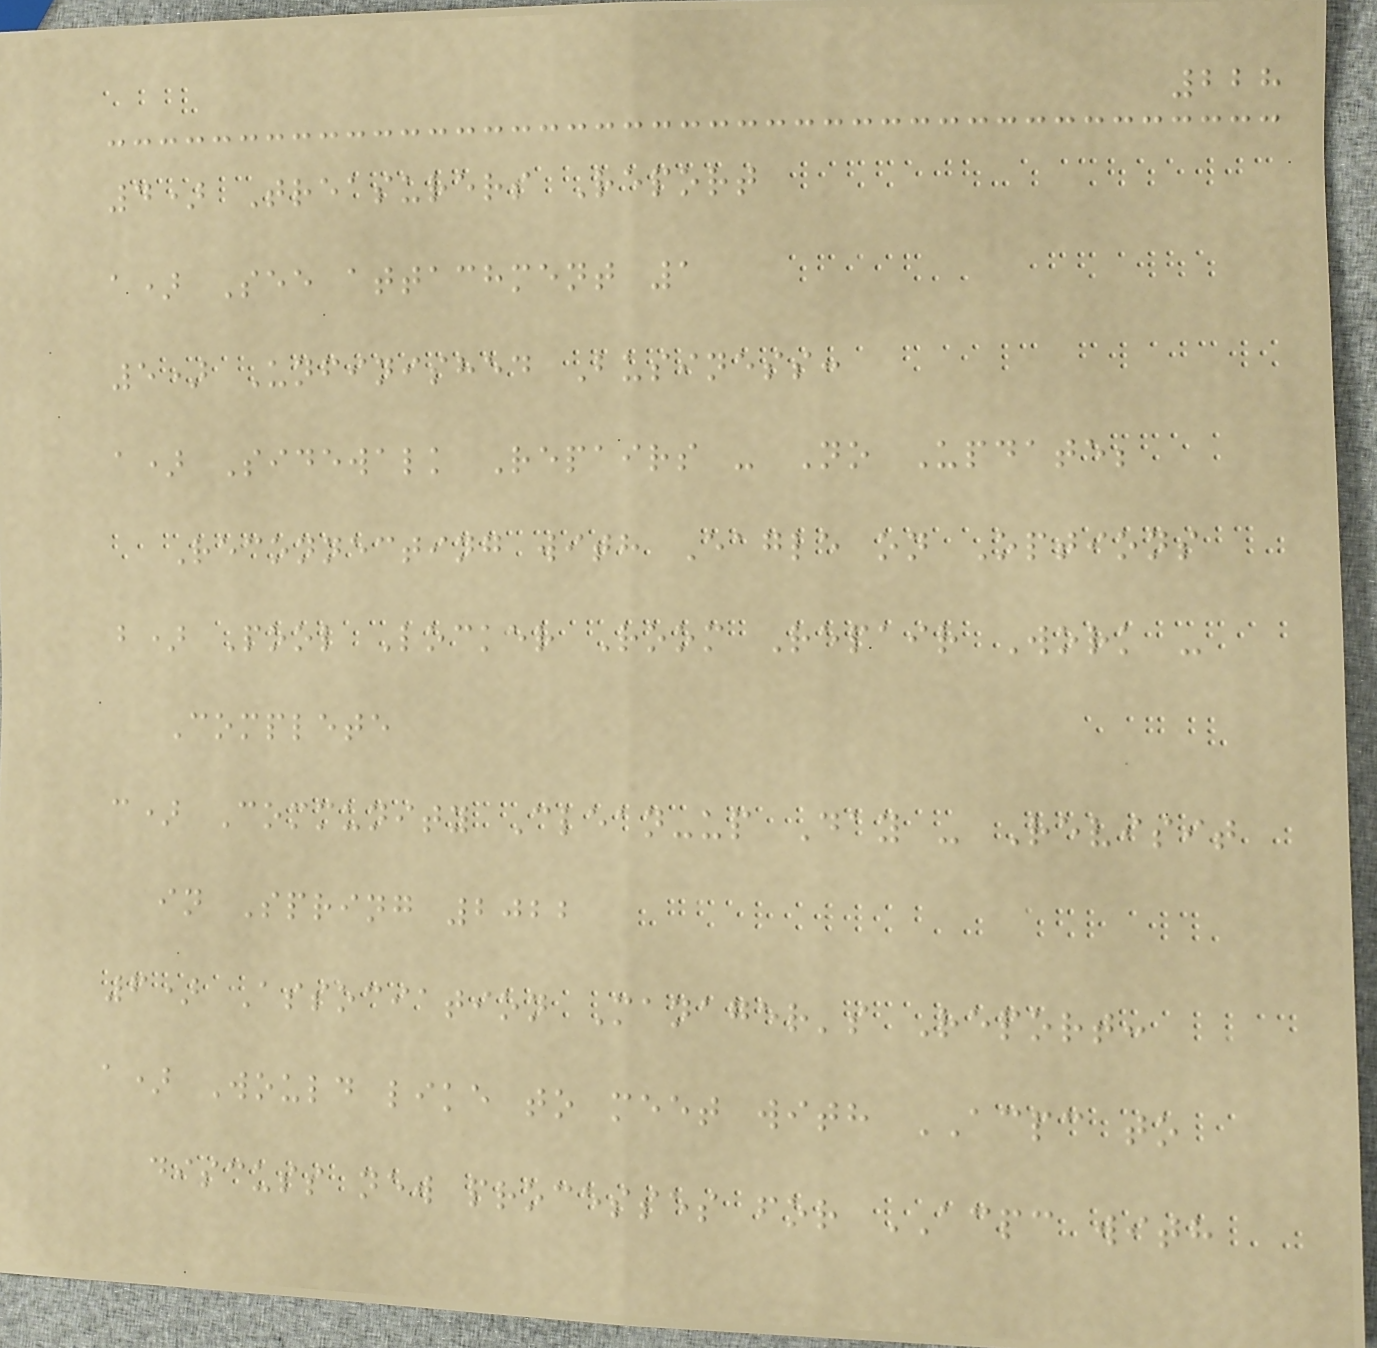228
4) Treasurers Report
a) See attachment 1
5) Unfinished Business:
a) Sidewalk Repairs - No Update;
Reconnecting with Eagle on Options
b) Pool Locker Room Repair Work -
Complete
c) Community Clean-up Day - Revisit
in Spring 2022
6) Association Manager's Report:
a) Would like to meet with ACPC to
discuss new processes for ACPC with
